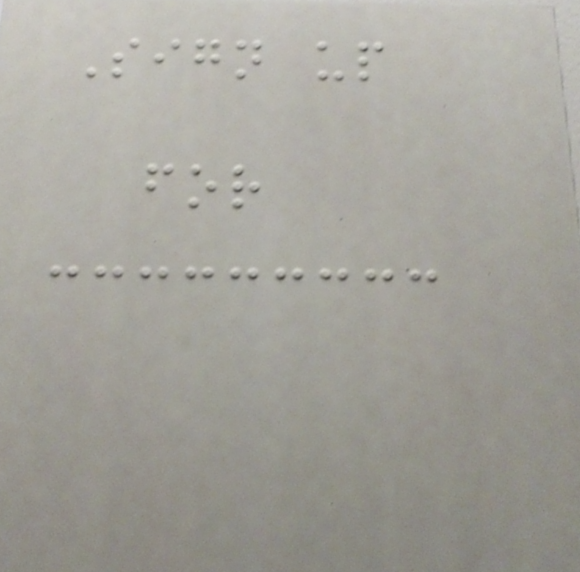Sign up
for
